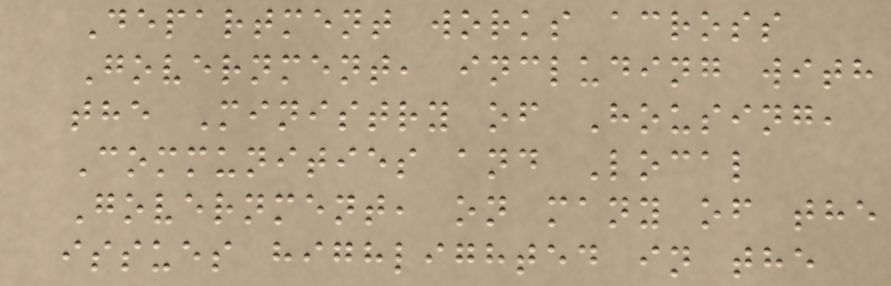Department works across
Government, including with
the Ministry of Housing,
Communities and Local
Government, on many of the
issues highlighted in the
